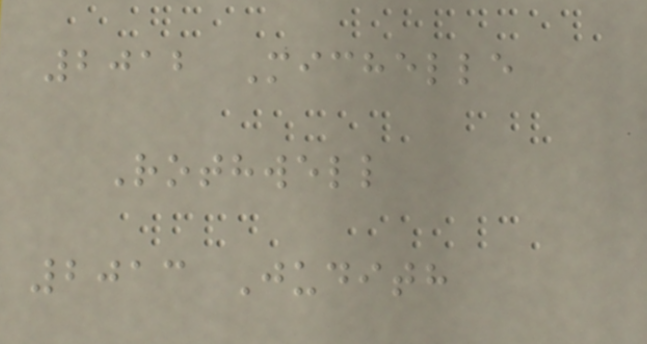2012 Michelle
Rothwell
2013 Judith
